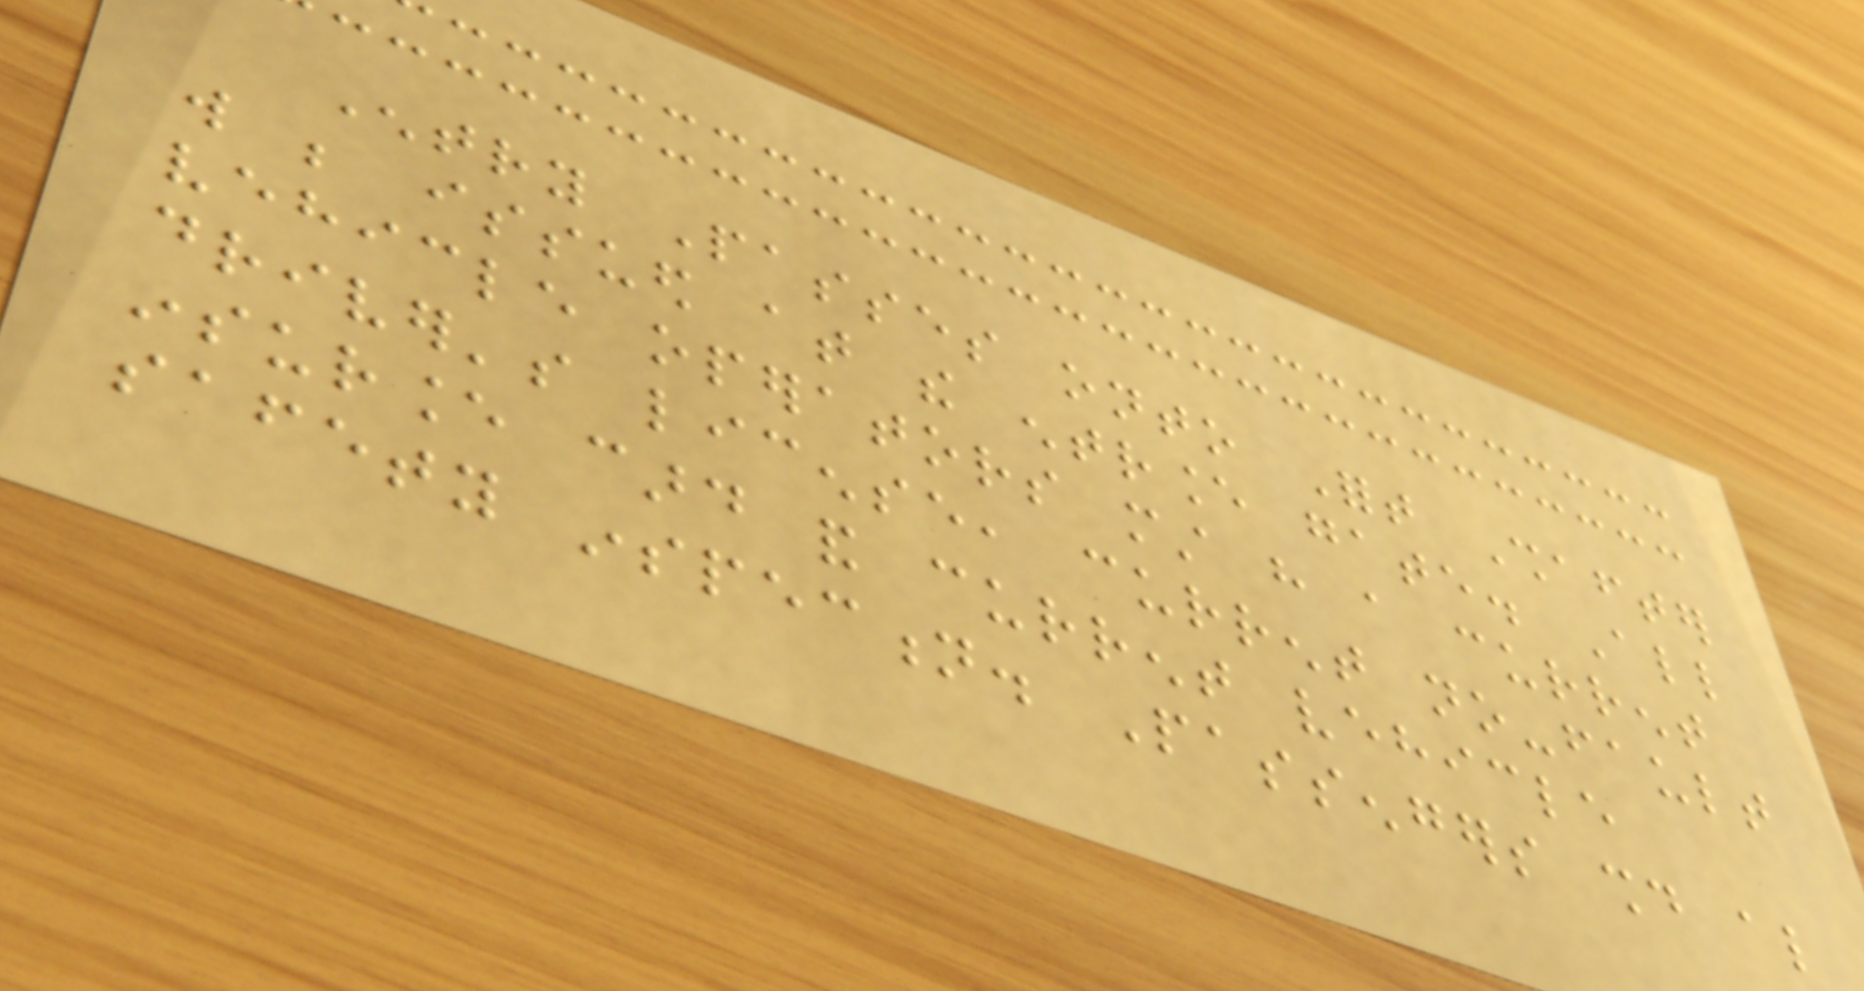Entry Passes onto Fort Shafter
will be issued at the entrance gate. All
vehicle operators must have a current
driver's license, current no-fault
insurance card and current vehicle
safety inspection. Passengers should also
